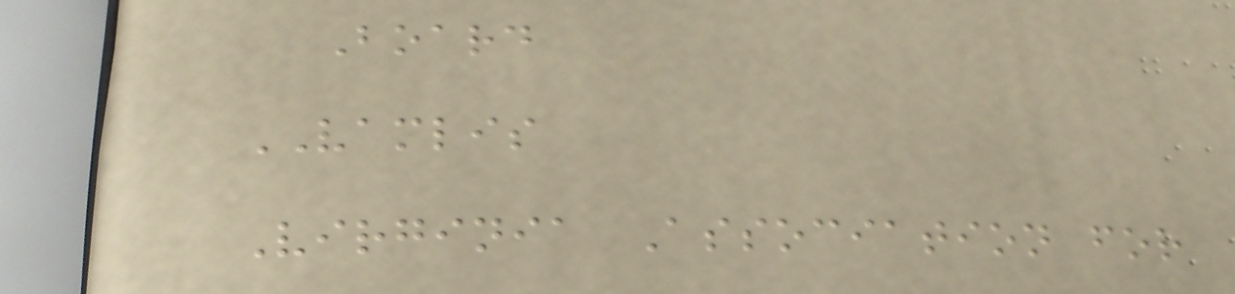Board
VAMLIS
Virginia Association for
